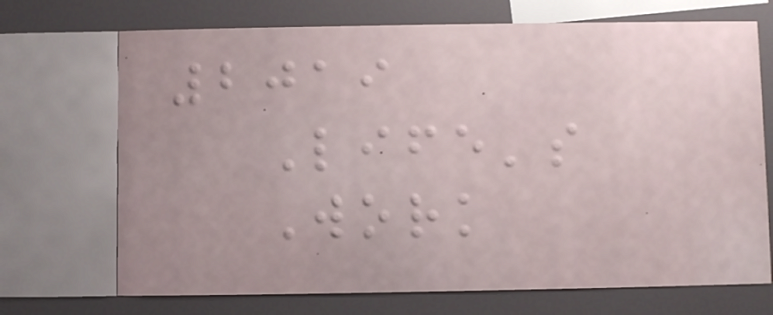2019
Life's
Work
